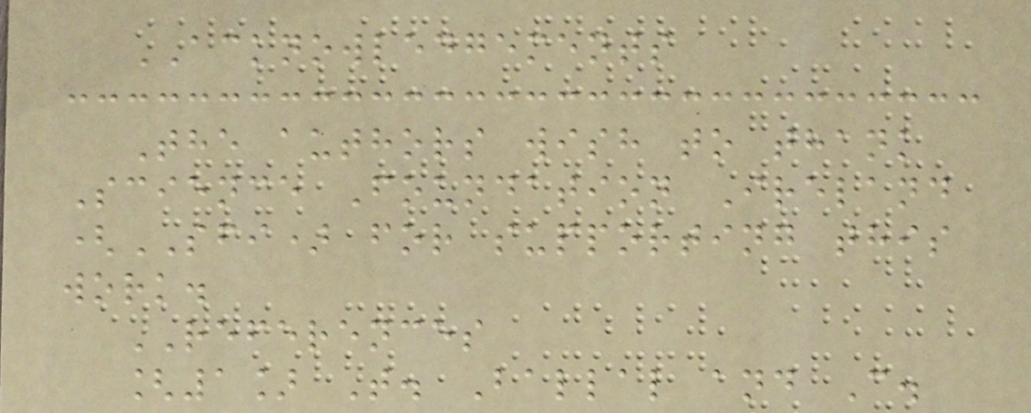ACKNOWLEDGEMENTS
The authors wish to thank
Science Foundation Ireland
(SFI) for supporting this
work.
REFERENCES
[1] T. Ballal and C.
